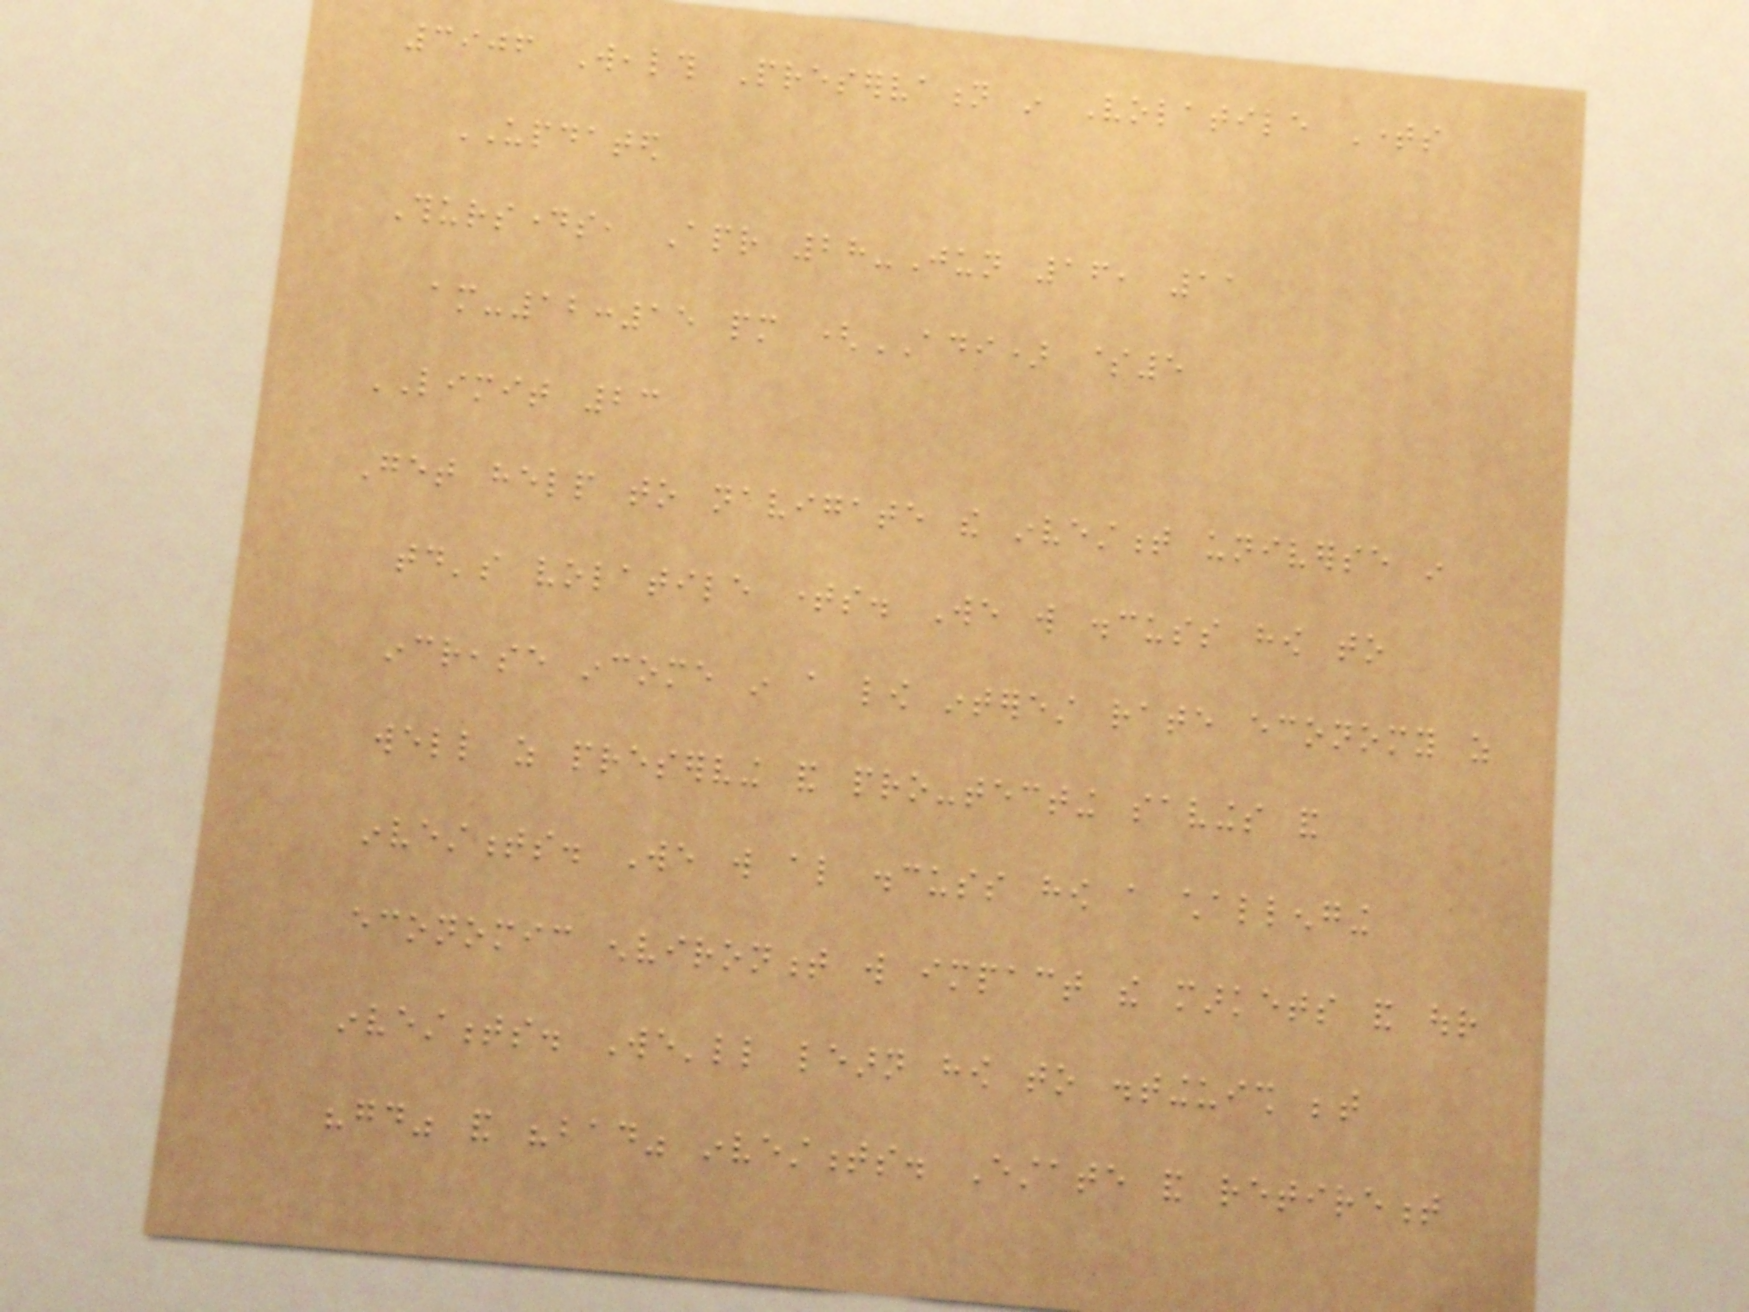3906 Wealth Preservation in Volatile Times
UPDATED
Thursdays, Apr 28-Jun 16, 11
am-12:15 pm (ADI) $5
LIMIT 23
Get help to navigate the investment universe in
today's volatile times. We will discuss how to
increase income in a low interest rate economy as
well as preserving and pro-tecting savings and
investments. We will also discuss how a challenging
economic environment will impact the markets and our
investments. We'll learn how to distinguish between
"good" and "bad" investments. Estate and retirement
